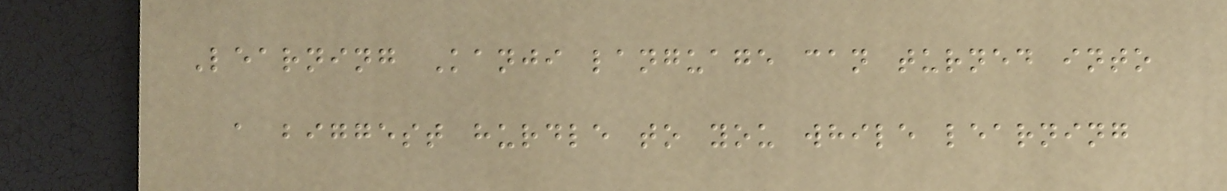Learning Kanji language can turned into
a biggest hurdle to you while learning
